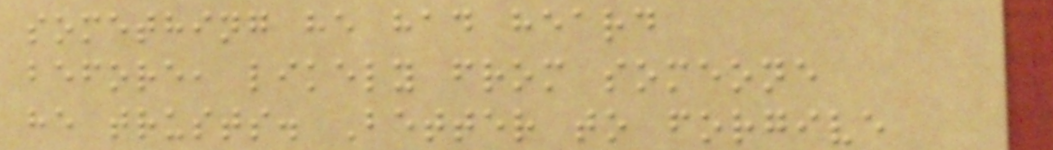something he had heard
before, likely from someone
he trusts. Better to forgive
